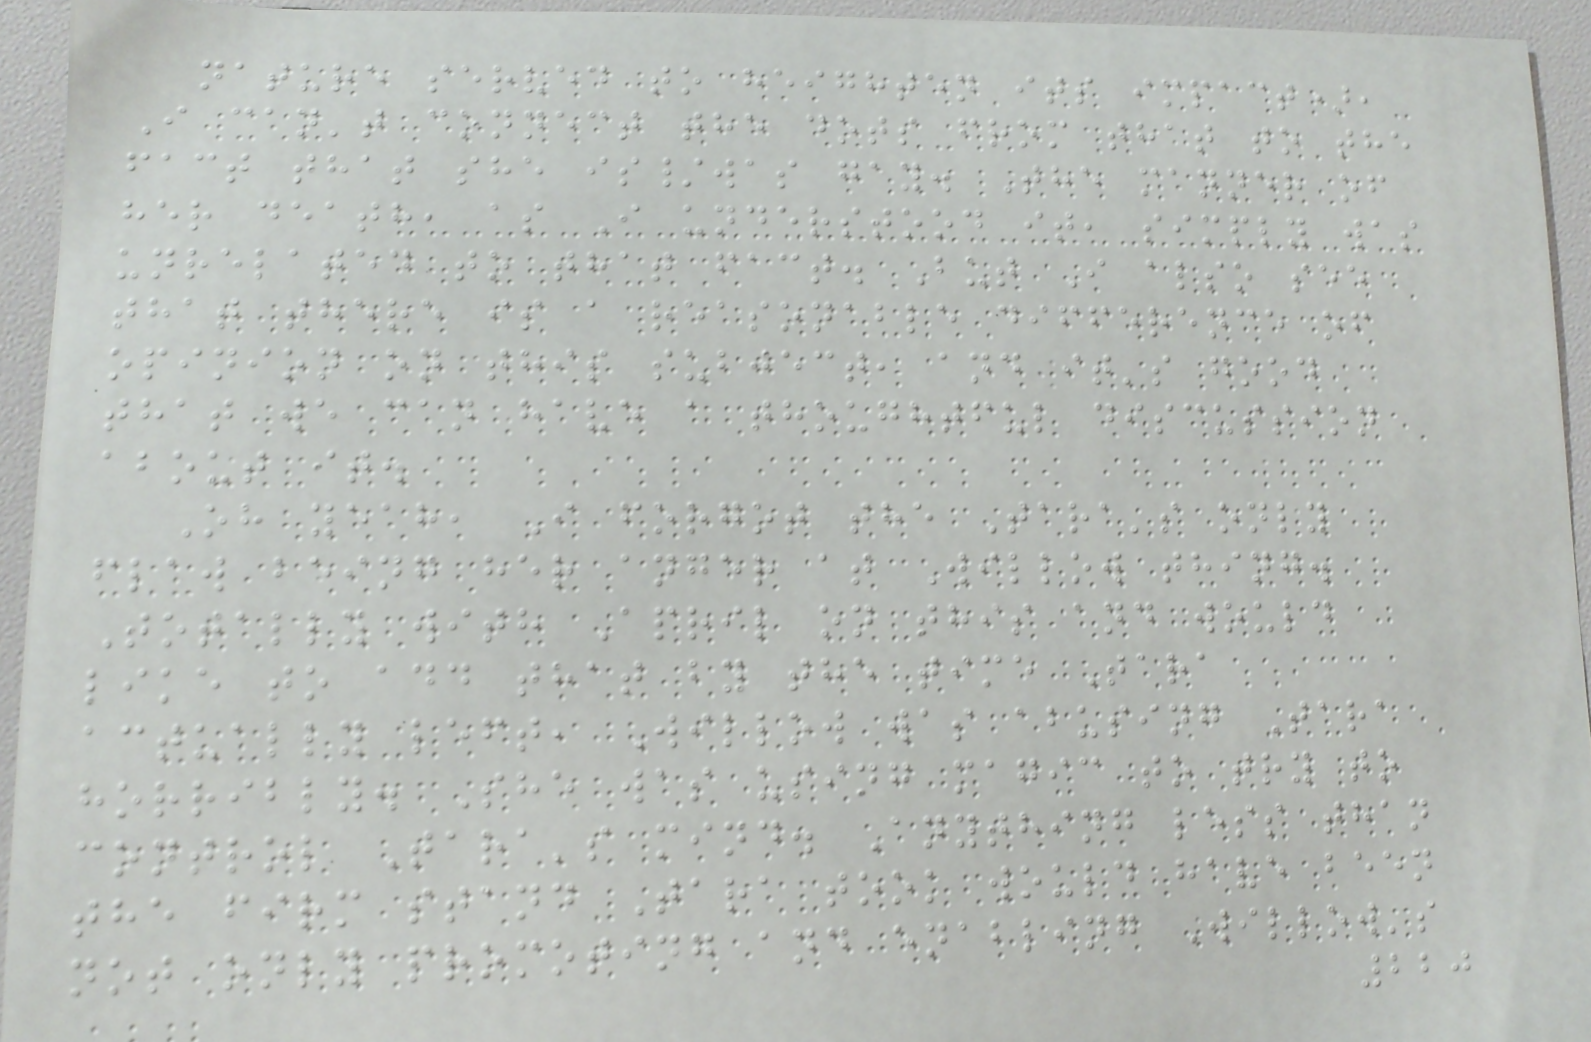nature served to heighten its impact),
I can't connect the dots from that to the
fact that she is/was gay. The manner of
her death, as I understood it, simply was
unrelated to that fact. But I also see
that there is a reasonable difference of
opinion on this subject, and it's good
that we can have a thoughtful discussion
about it.
Oh yeah, I forgot the Tara's only
flaw being her anger at Willow thing.
Totally with April on this and would
like to add that by the time Tara
actually left, Willow was abusing Tara
horribly. She was using magic to try to
control Tara's mind. Anything less than
the firm stand Tara took would have been
not only promoting and enabling Willow's
220
